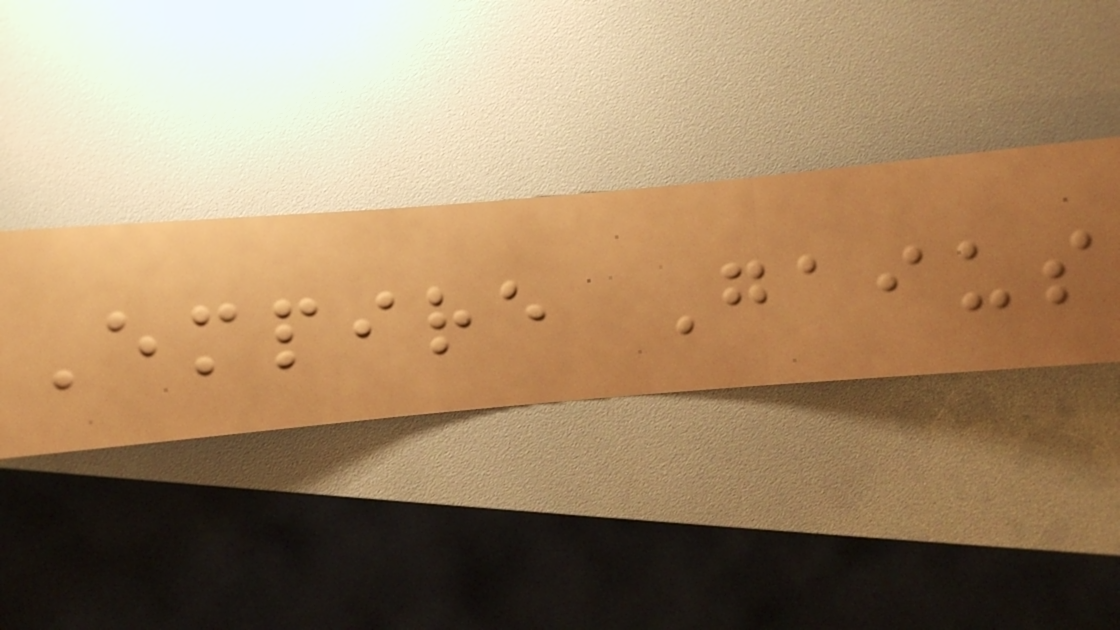Empire Gaius
